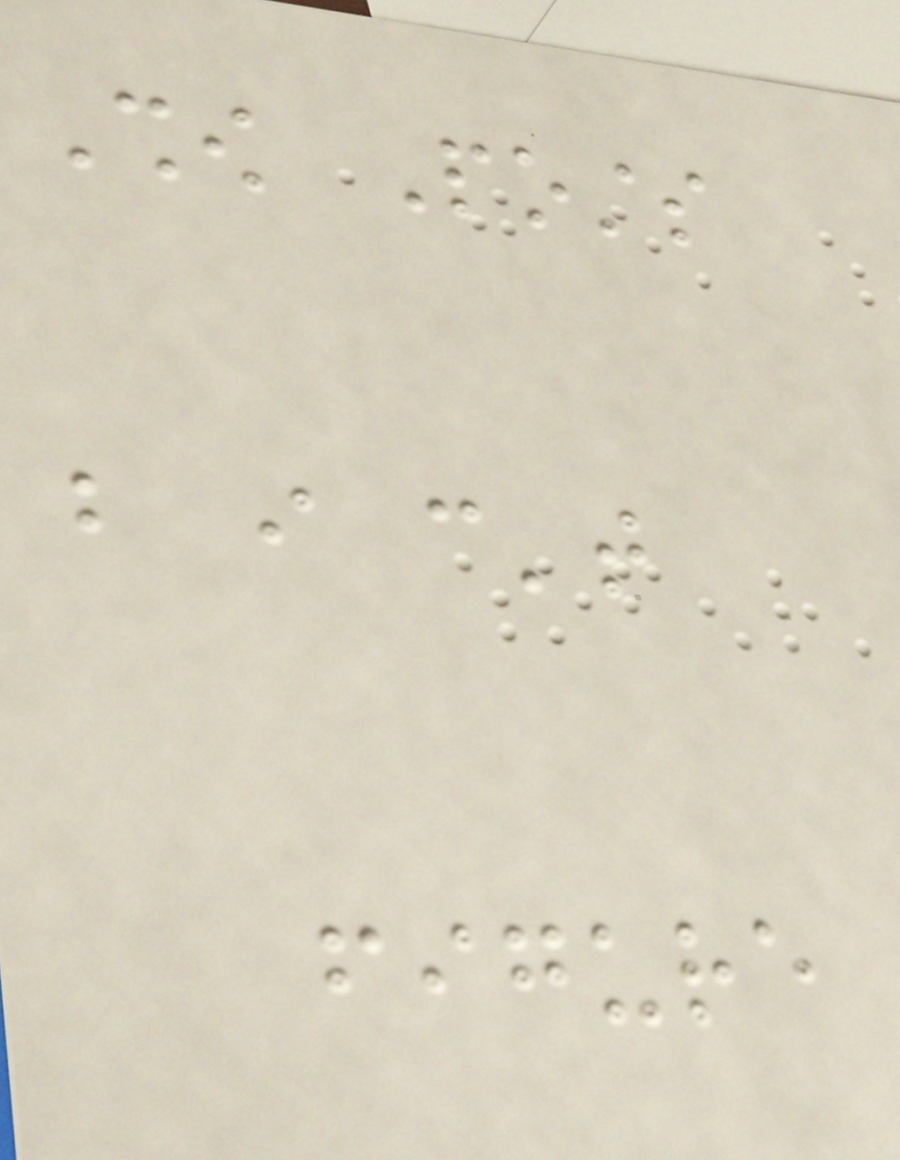Show Posts
but i can't
figure
